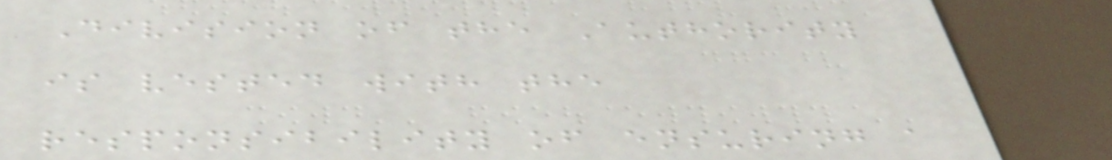Division of the Authority
is vested with the
responsibility of ensuring a
